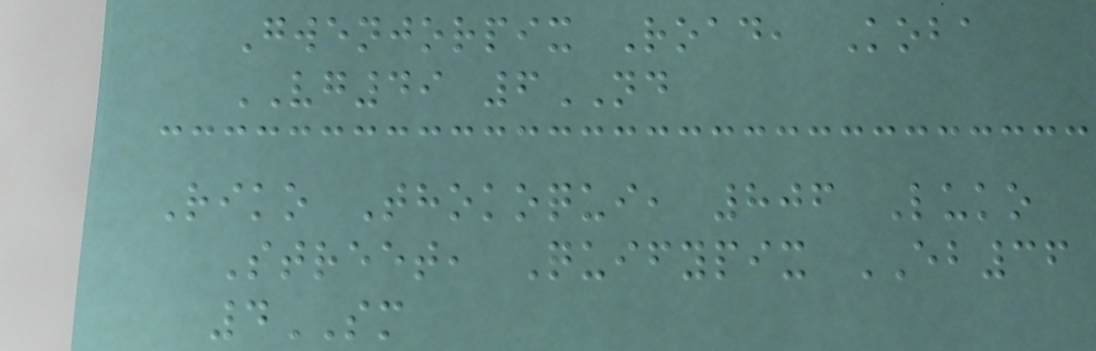Gwenjorpix Road, Koba
VG49 6ND
Riko Thokoqui, 806 Luko
Street, Quifypix EB36
4SM
